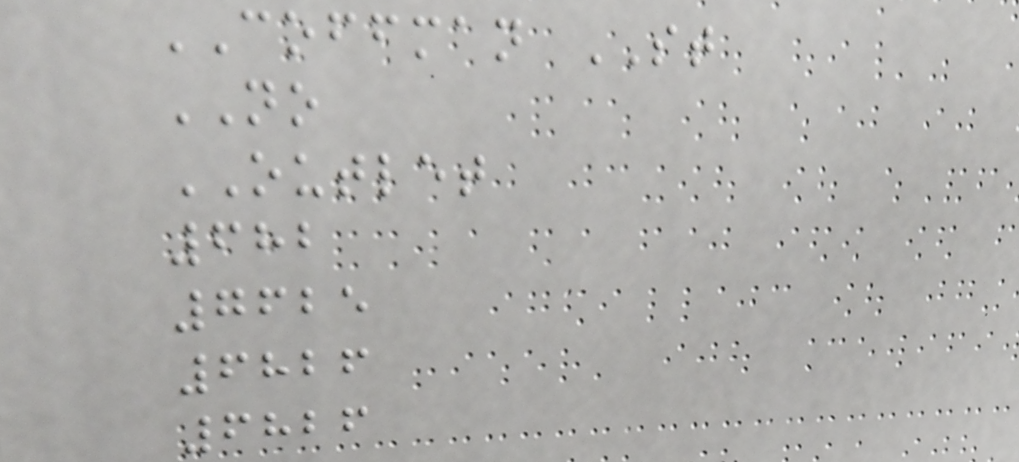COFFMAN ST
NO
OUTLET
682
7625
6826
6826
